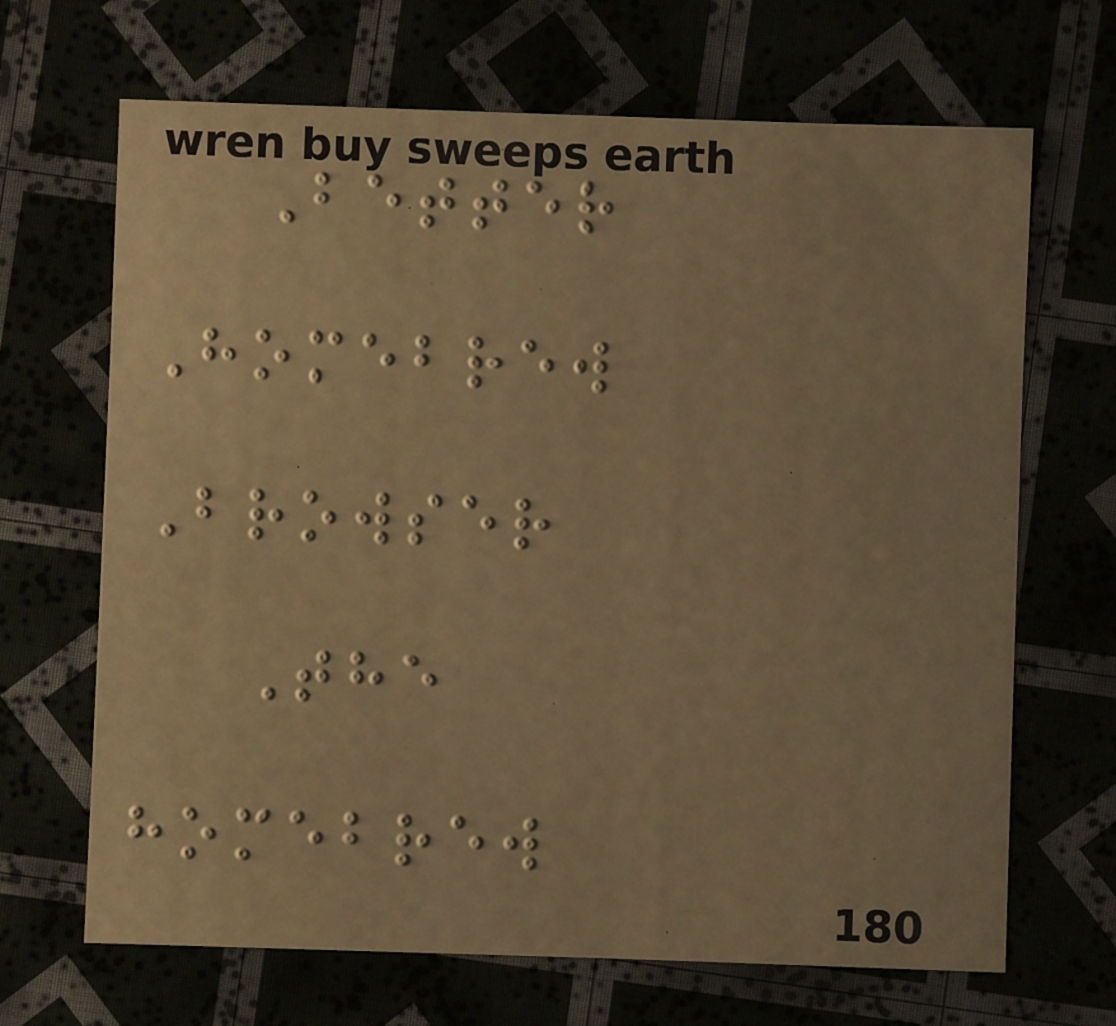Better
Homebrew
Browser
The
homebrew
